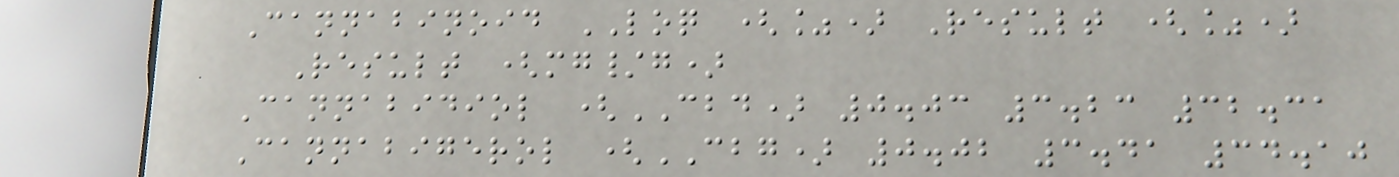Cannabinoid LOQ (%) Result (%)
Result (mg/g)
Cannabidiol (CBD) 0.03 3.23 32.31
Cannabigerol (CBG) 0.02 3.41 34.10
